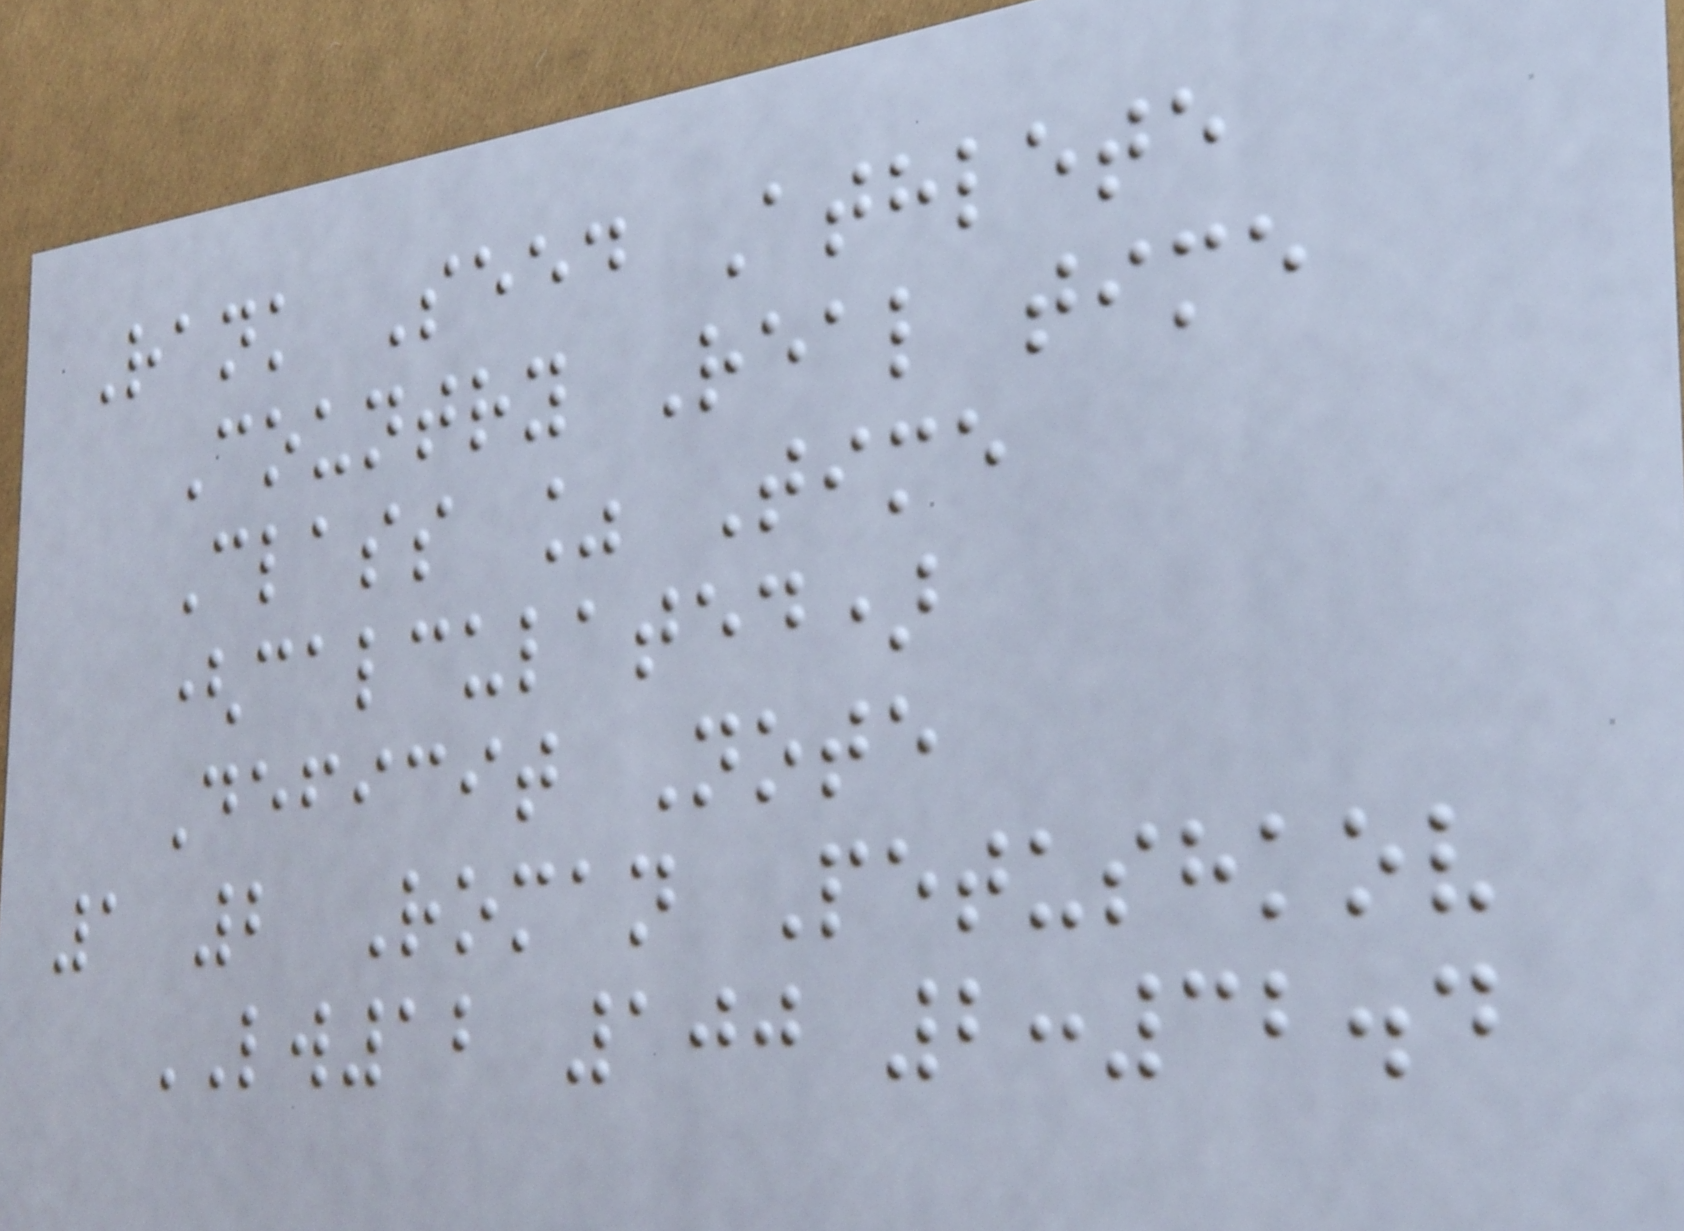Rank Seed Athlete
Country Real time
Class % Time
(calculated)
Deficit Note
1 2 Roman Petushkov
LW12 100 2:32.4
